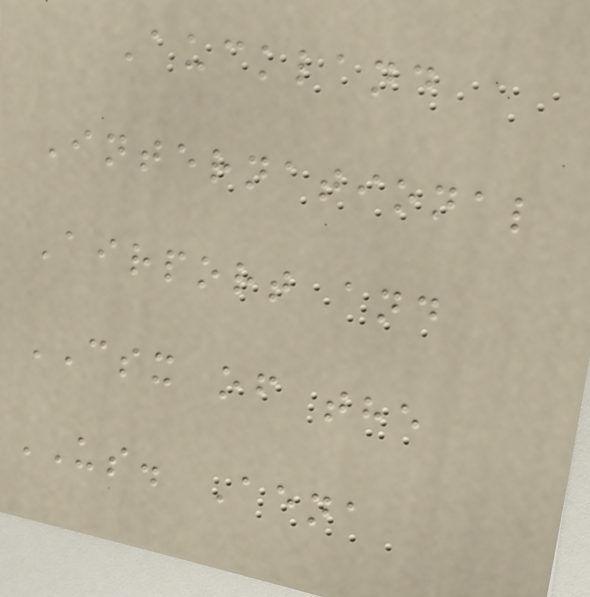Auckland
International
Airport and
CSX of the
US. Aena
